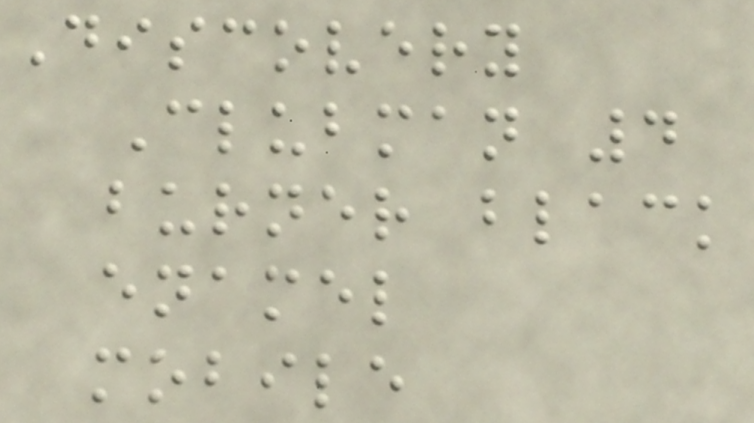Discovery
Clubman 4
burner black
enamel
mobile
